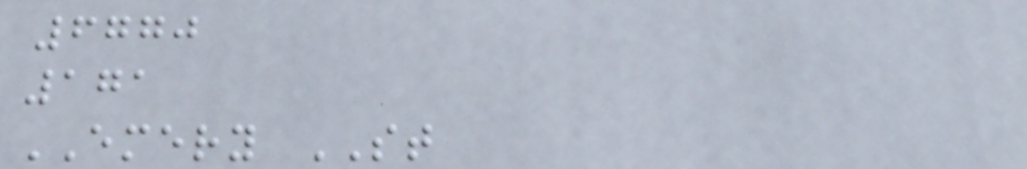6770
171
EMERY ST
